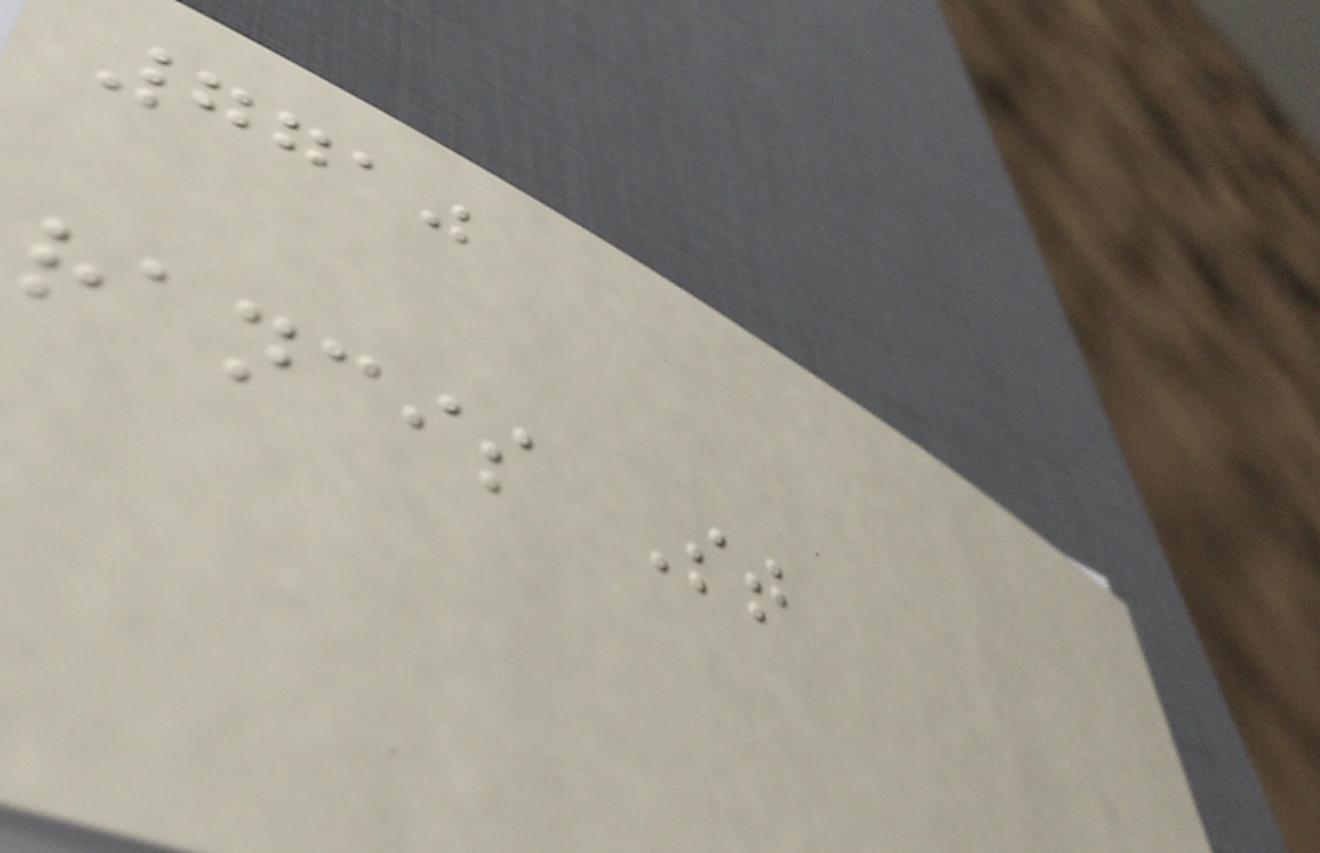7710
rancis St
